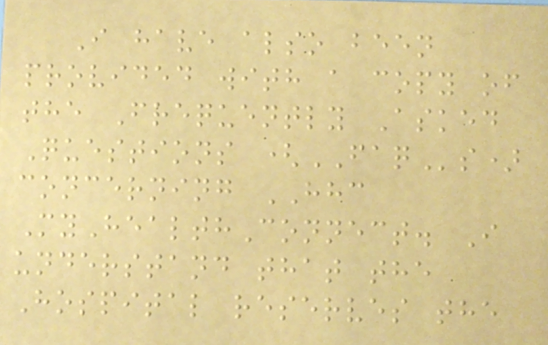I have also been
provided with a copy of
the Frequently Asked
Questions (FAQs)
concerning HHC
MyHealthConnect. I
understand that the
Hospital reserves the
